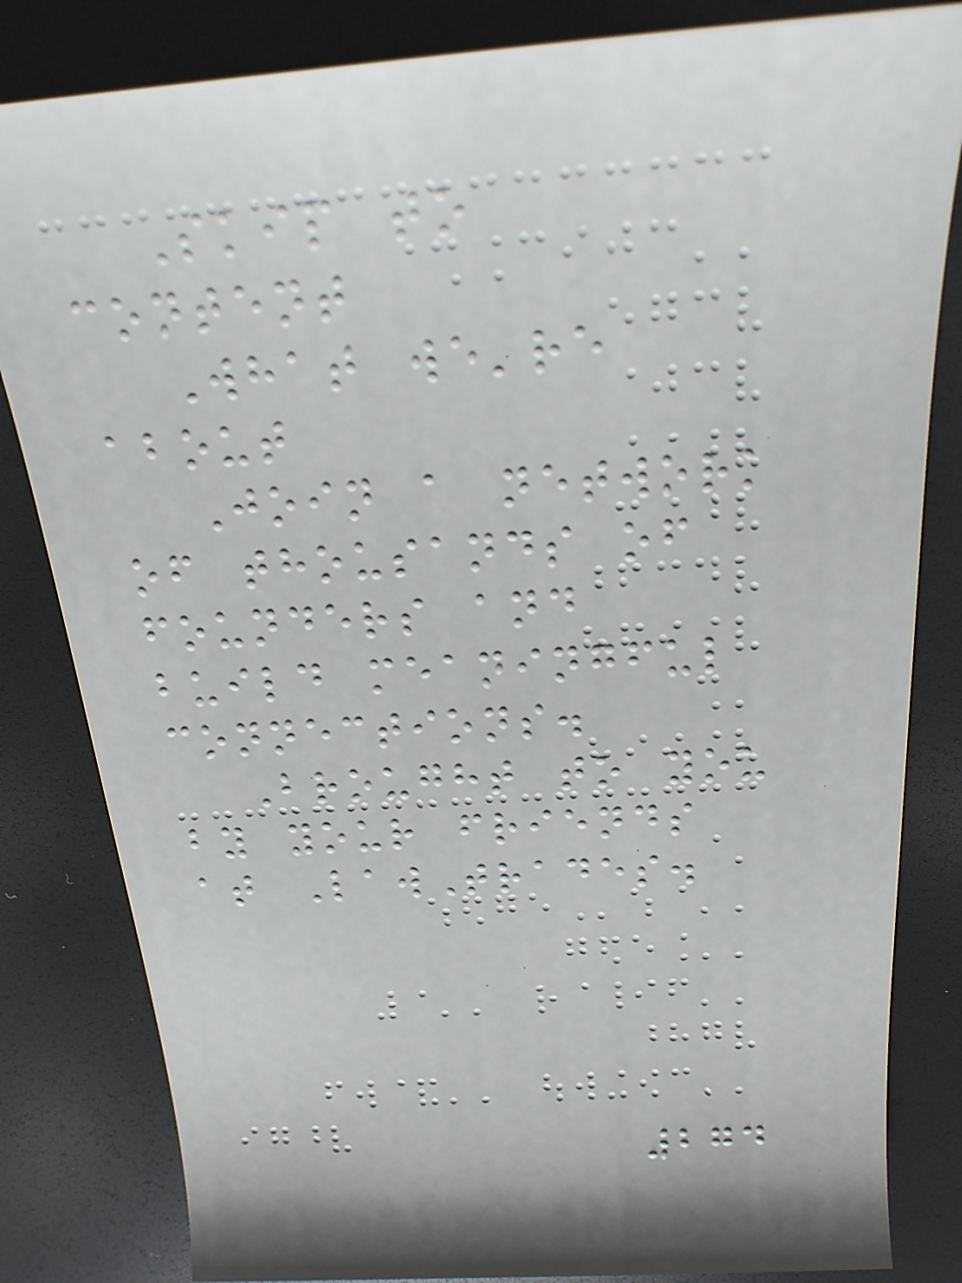Skip to
content
What we're
about
Join a network
of thousands of
founders and
build meaningful
connections.
Brought to you
by your friends
at LawTrades.
274
